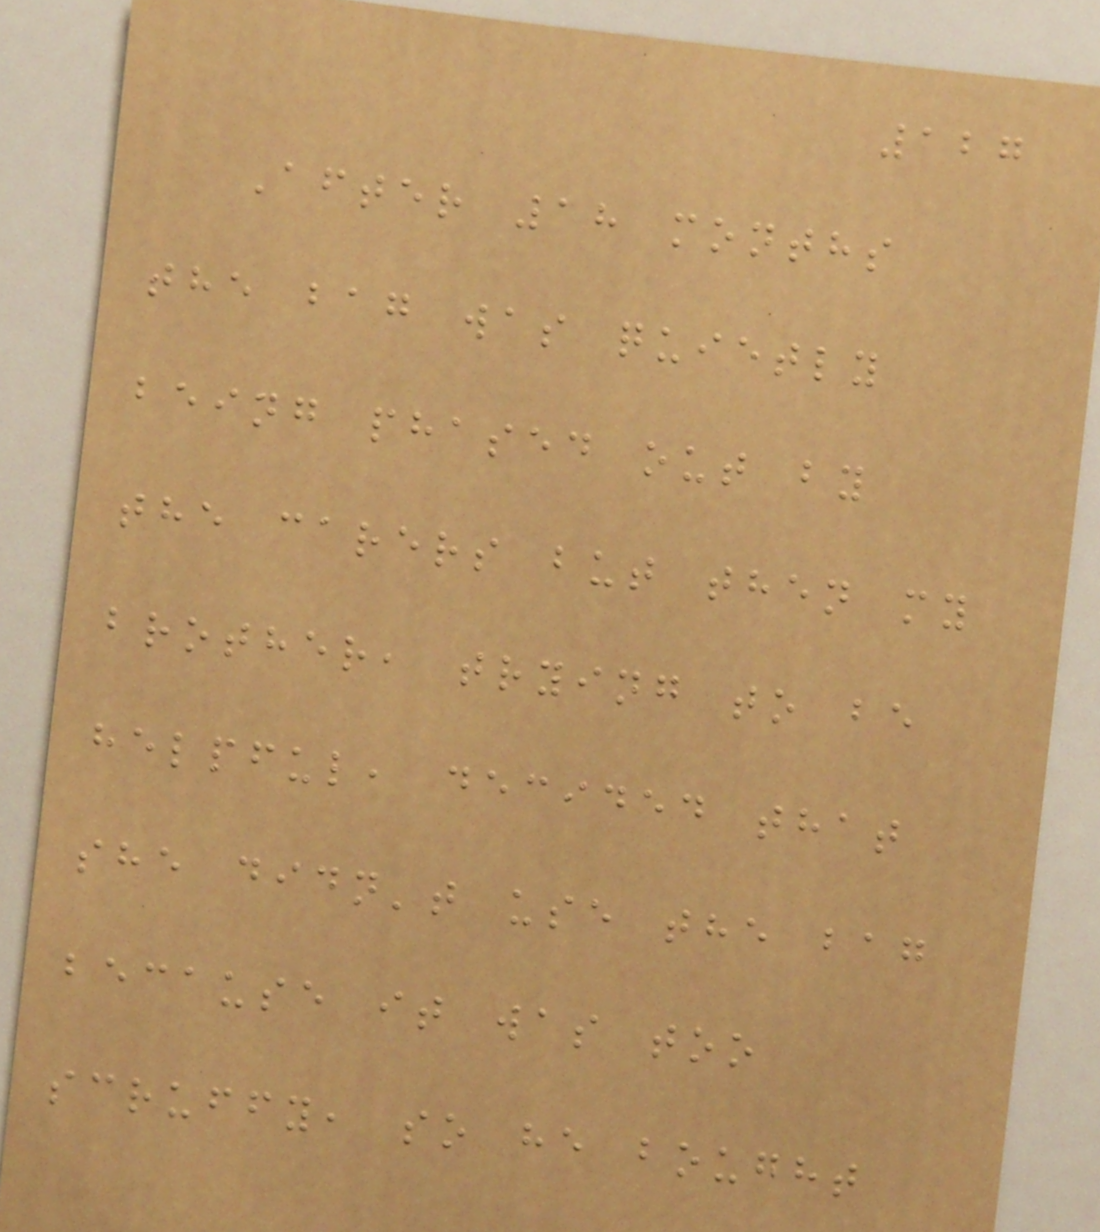127
After 18 months
the bag was quietly
being phased out by
the carers but then my
brother, trying to be
helpful, decided that
she didn't use the bag
because it was too
scruffy, so he bought
